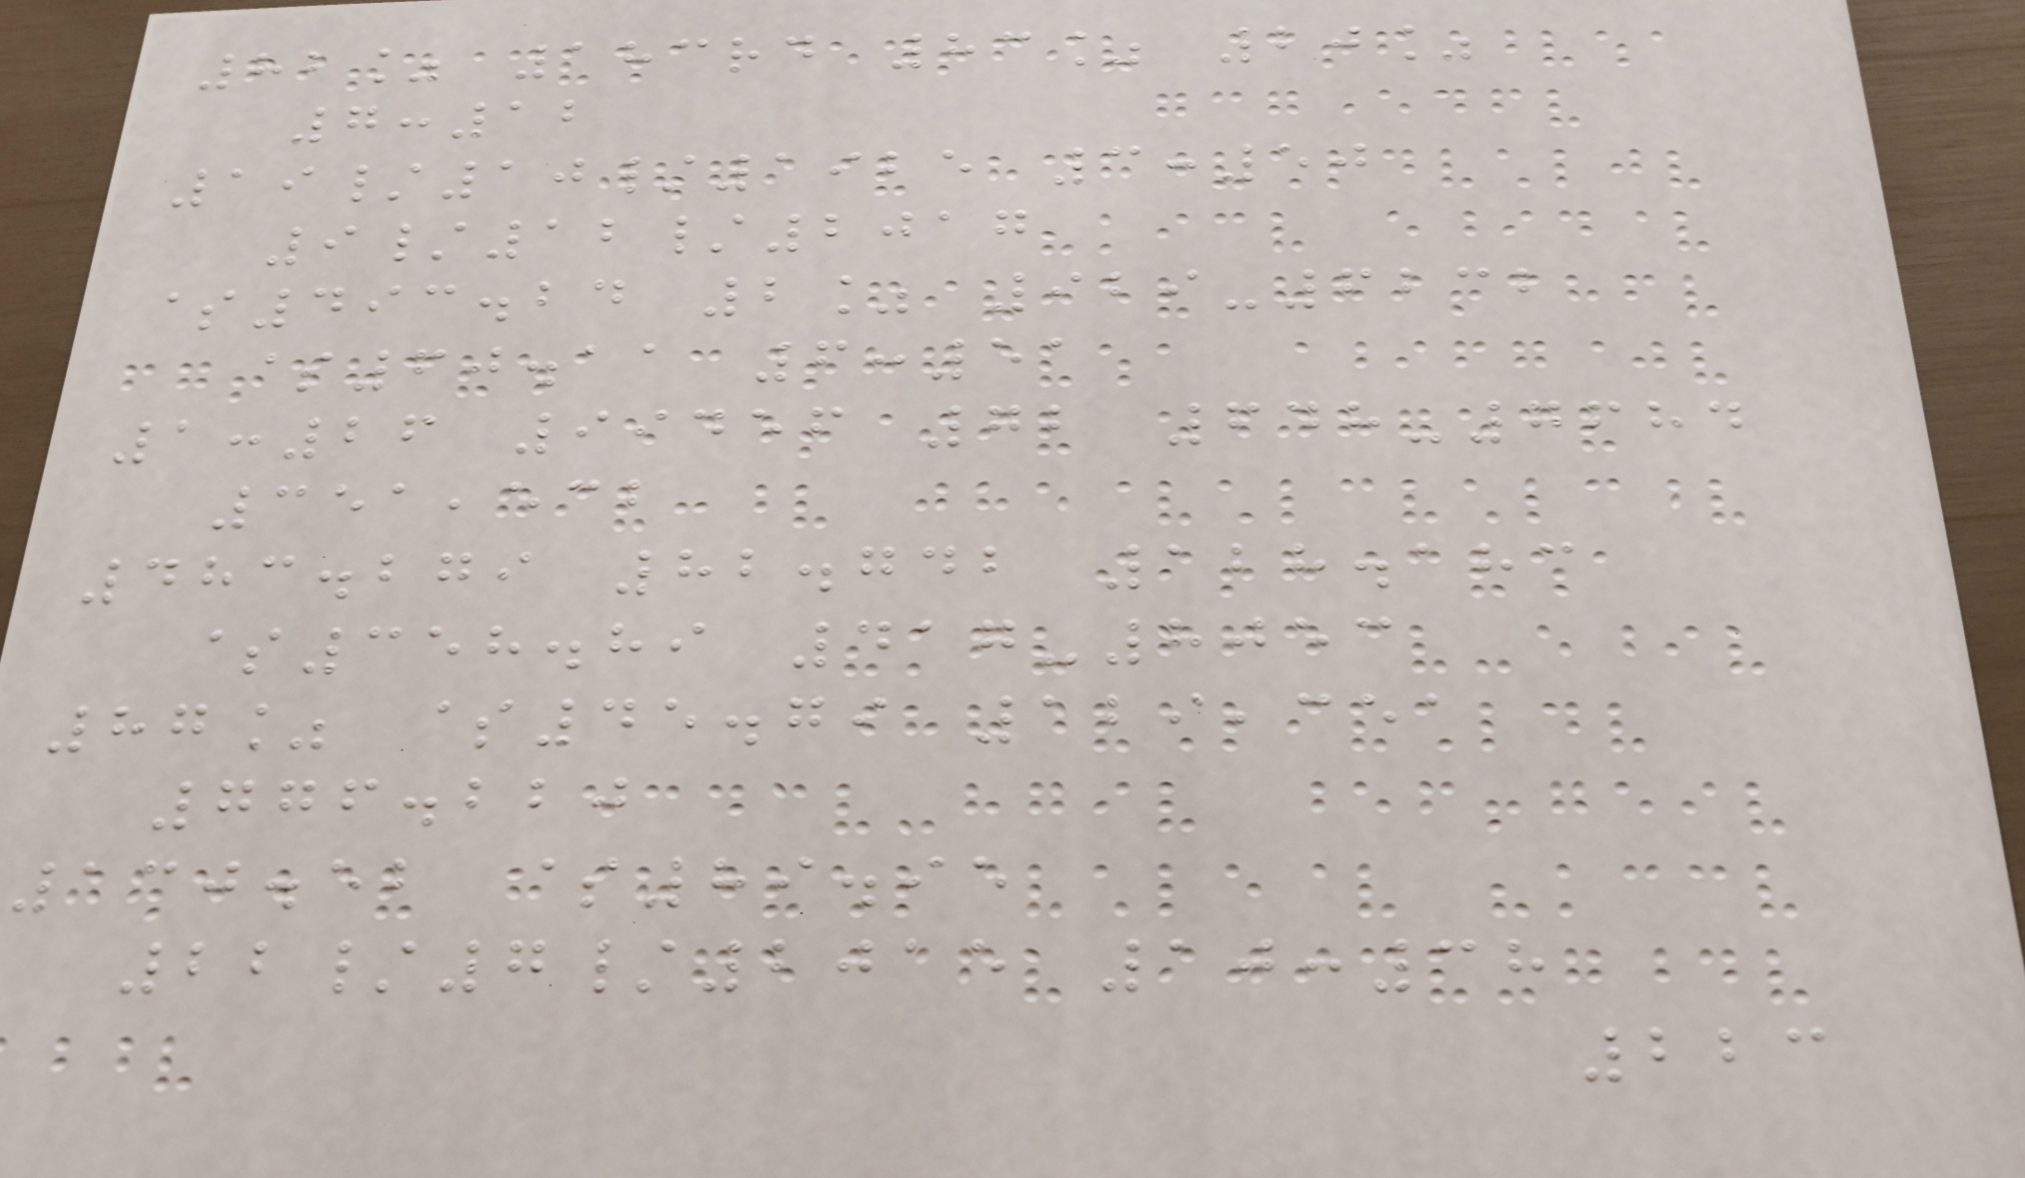82% 183rd 83% 20%
7:12
19/10/1925 3:50
9/12/2017
$493.24 2% 929-6232
$60.11 6:51
1:26 99456 72 648-7684
351,532
483.279 82.742 128.183
$358.89 417-8053
87% $45.79 129,351
776.220
130.52 $89.95
22/7/2015 10:38
223
